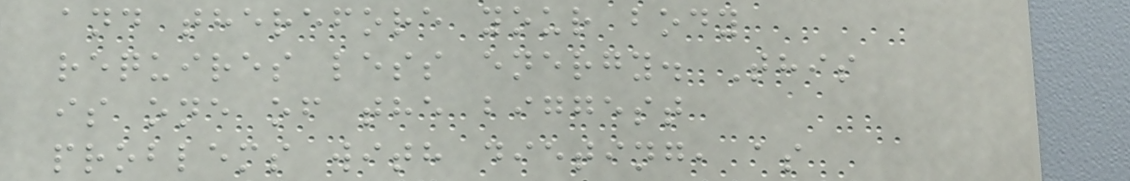and therefore your body
requires less energy. This
is one of the biggest
problems with dieting, as
